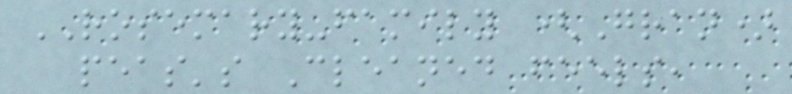ROSEMARY-family (Gran)
peas's Cleaned feels,
